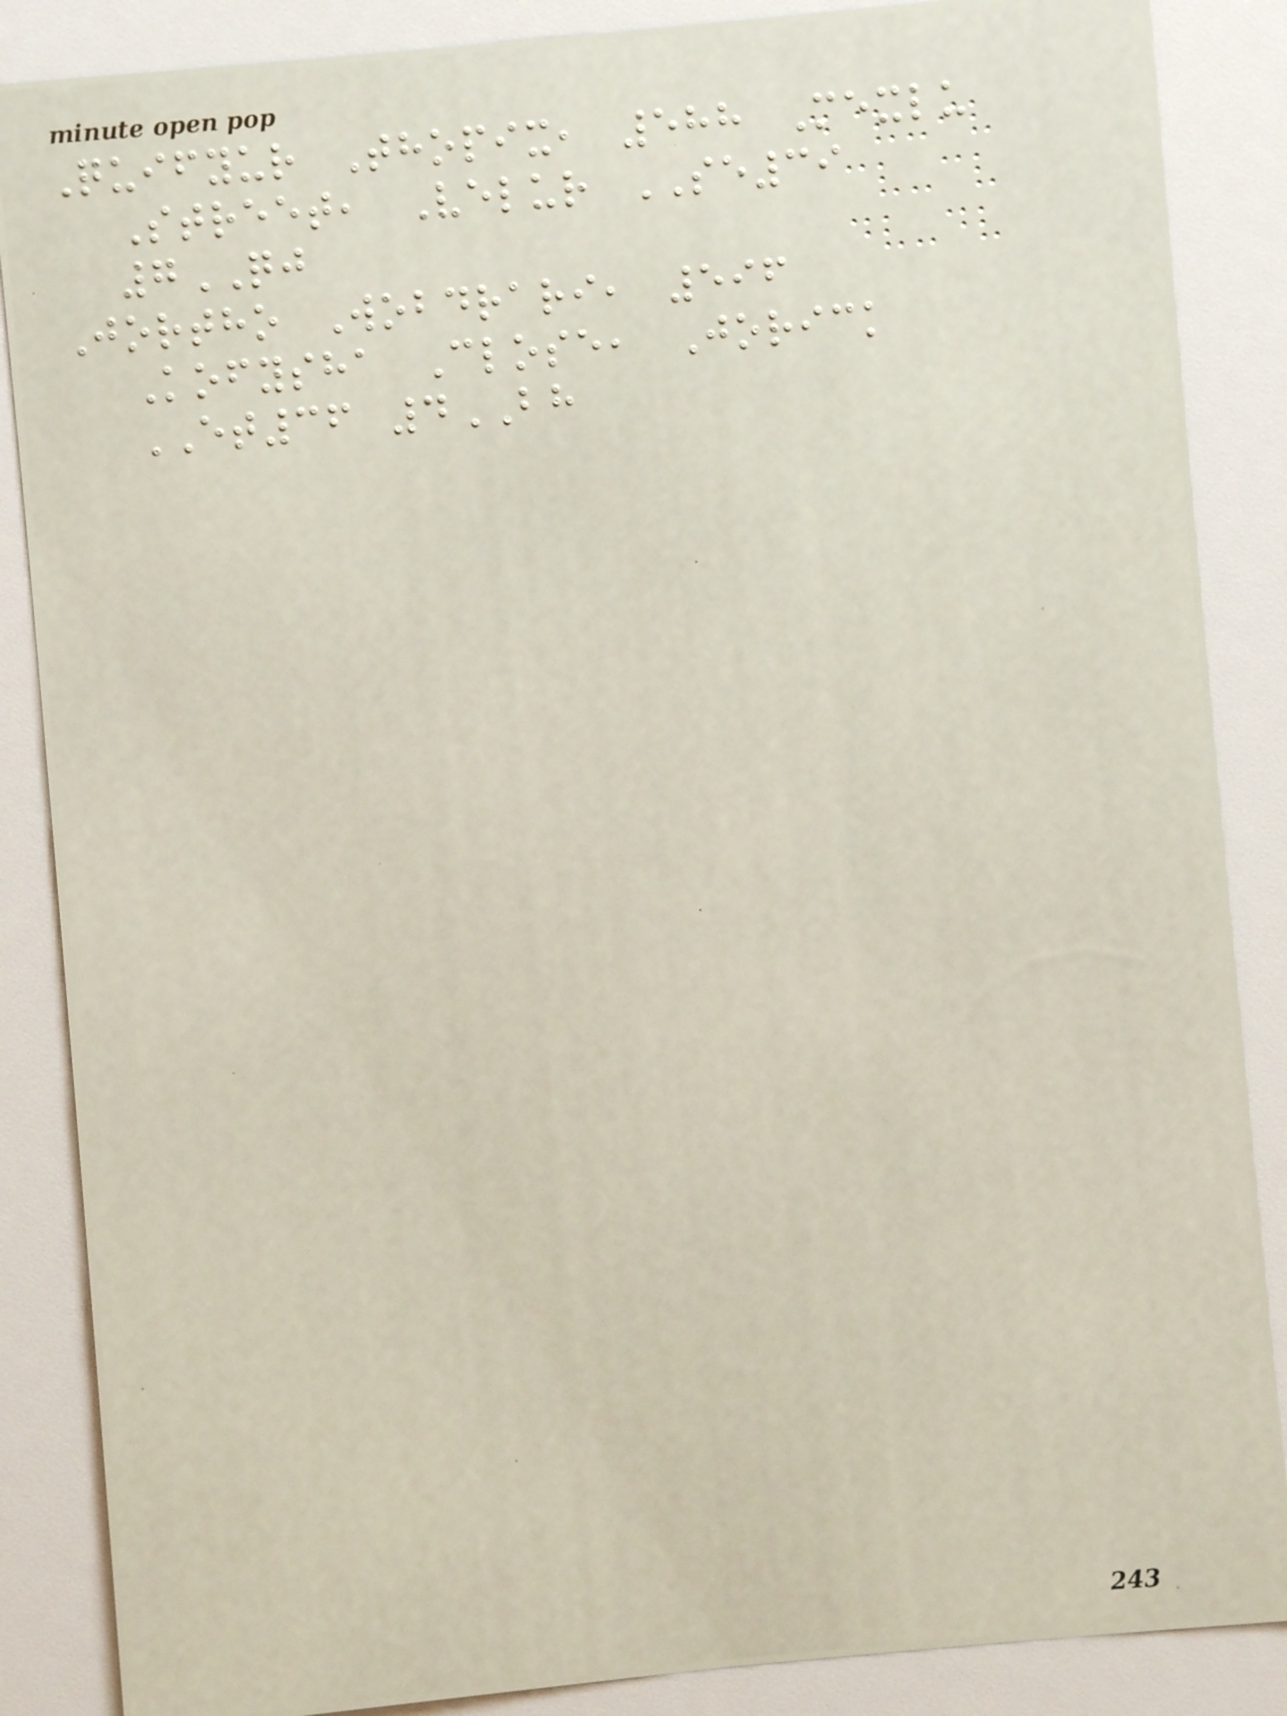Quifyur Thopix, 588 Mexlu
Street, Velur SE39
7QJ
Jortho Wobdrari, 596
Kofysha Close, Jorick
ET36 4BH
